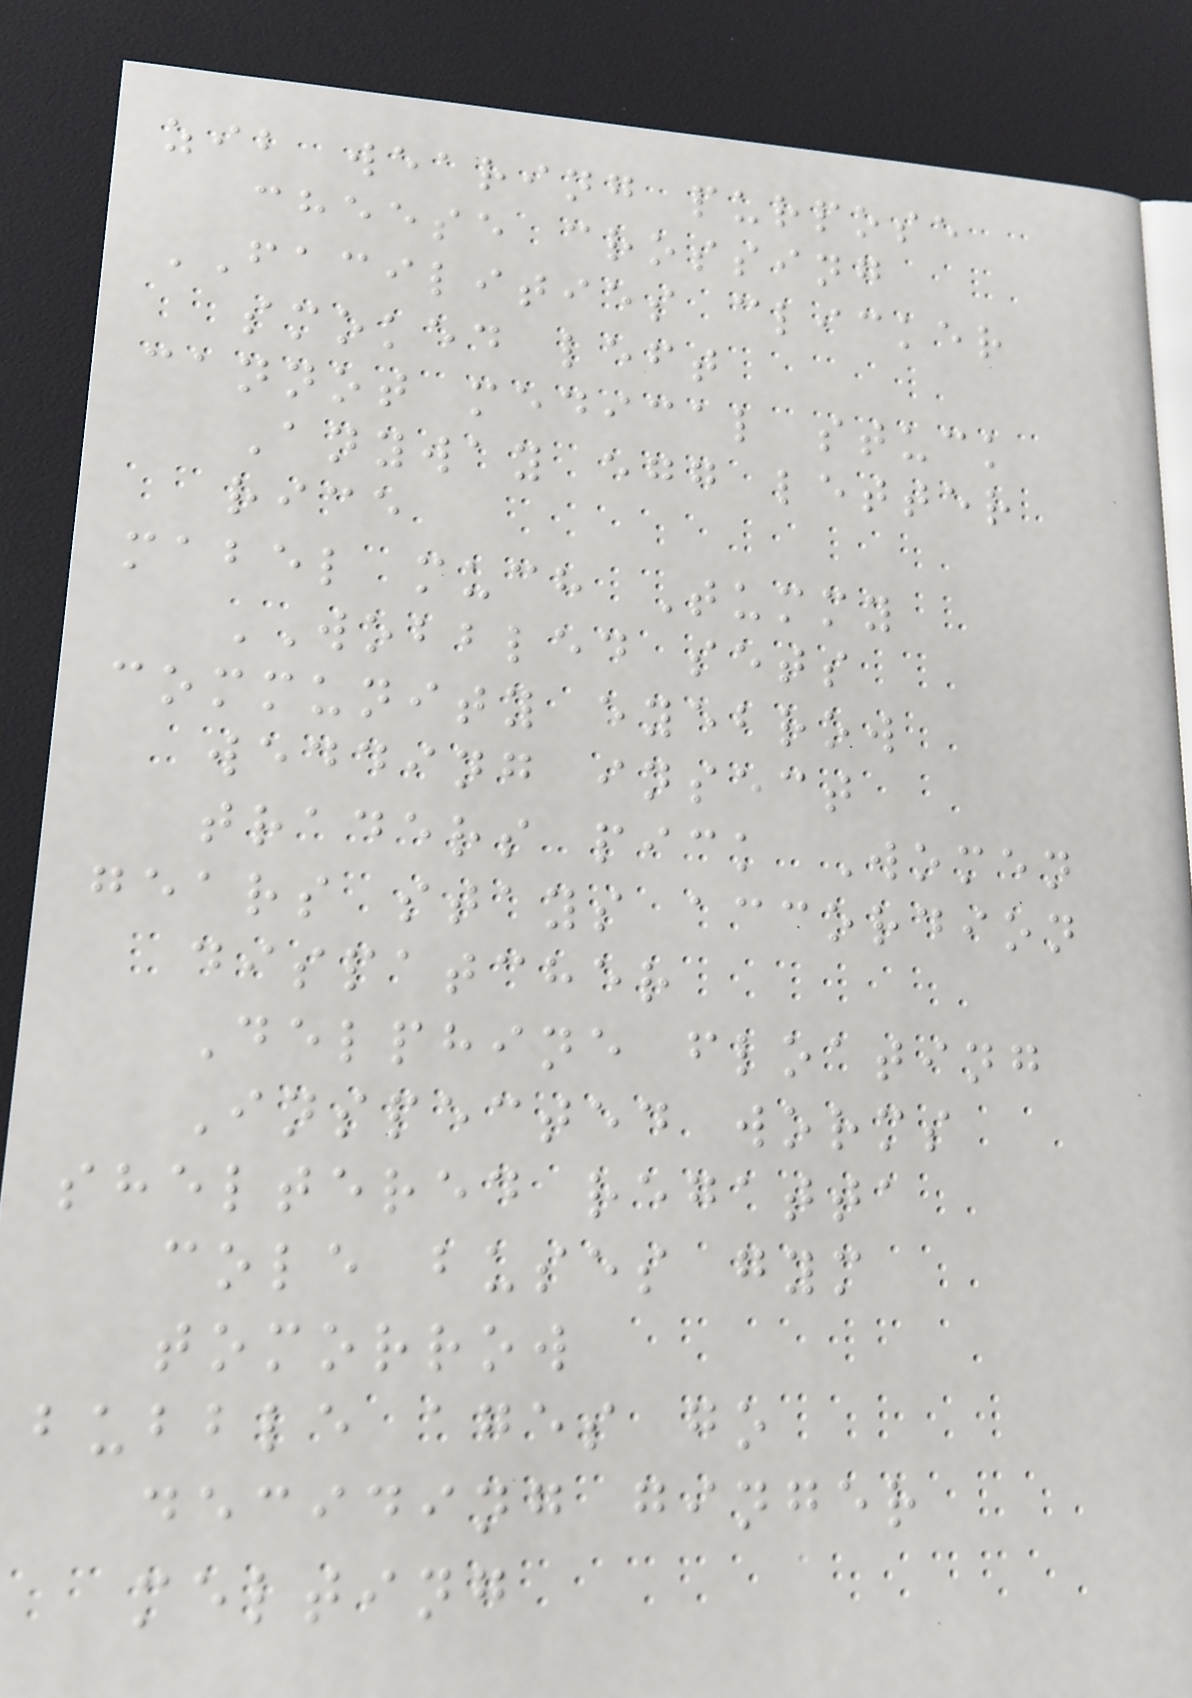zib wearing purpose
cheese crossing
FACILITIES clicker
smoked left
cannot medical stuck
Anyway egg letter
rice
mabel much Tummy
WOBBLED sets
community eyebrow
wedding insect
traders pick Women
gears stays accordion
dispatcher
Delphine floating
Inspected worms
sheltered regatta
cole buses gym
tomorrow
bubble ages go
deciding ginger
melting
